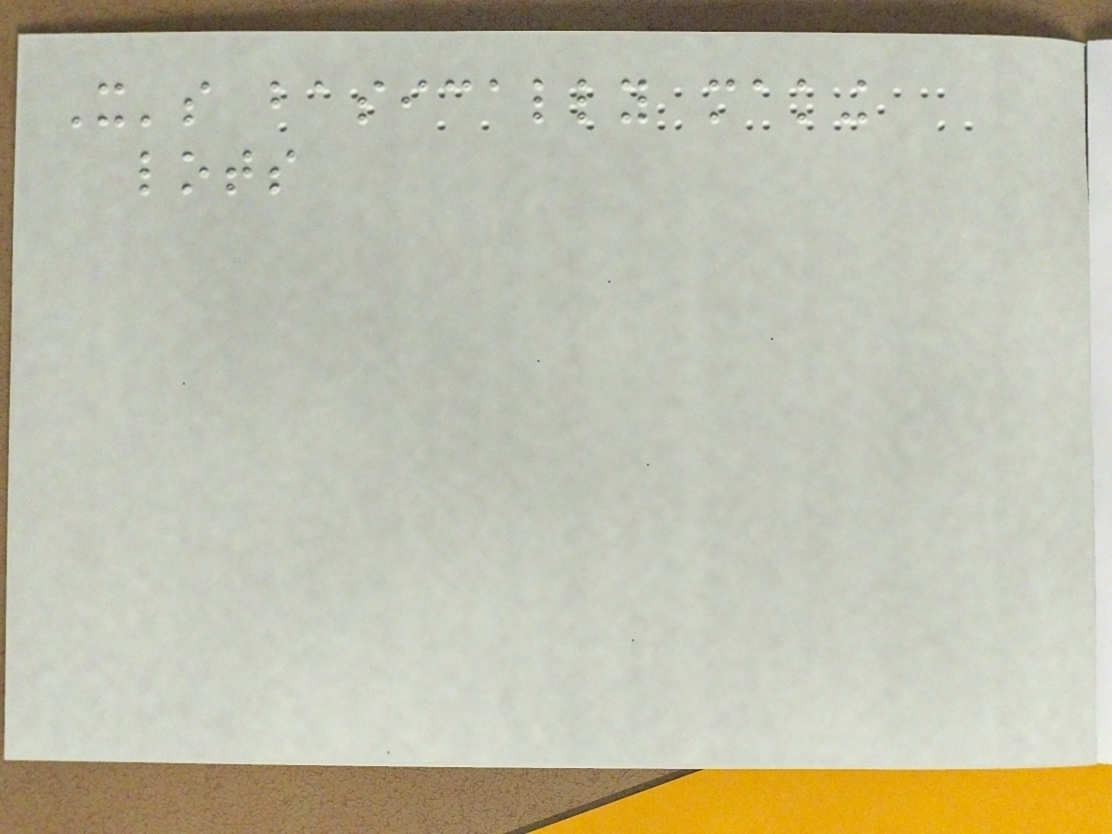It's basically making
lots
